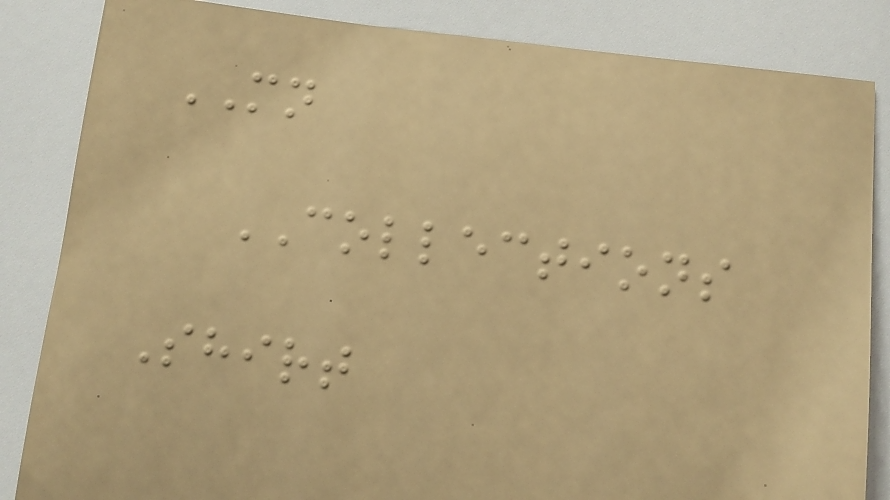MN
COLLECTIONS
Shirt
